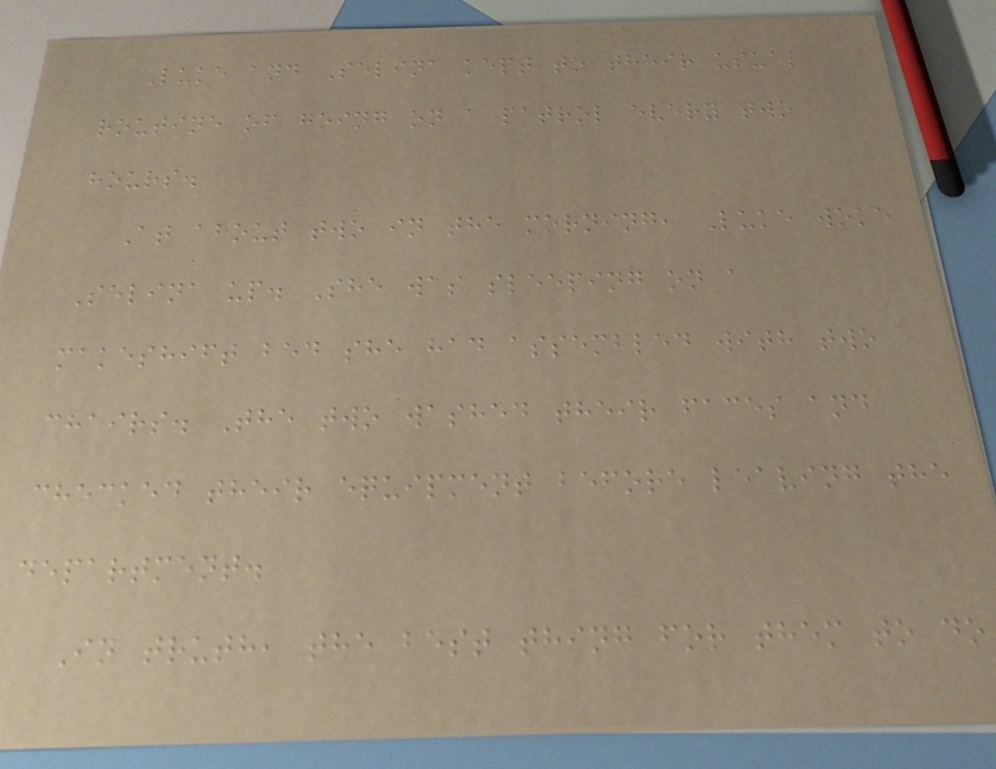Luke and Selina kept to their usual
routine of going on a patrol every two
hours.
At about two in the morning, Luke woke
Selina up. She was sleeping on a
makeshift bed she had assembled with two
chairs. The two washed their faces and
checked their equipment before leaving the
department.
In truth, the best thing for them to do
